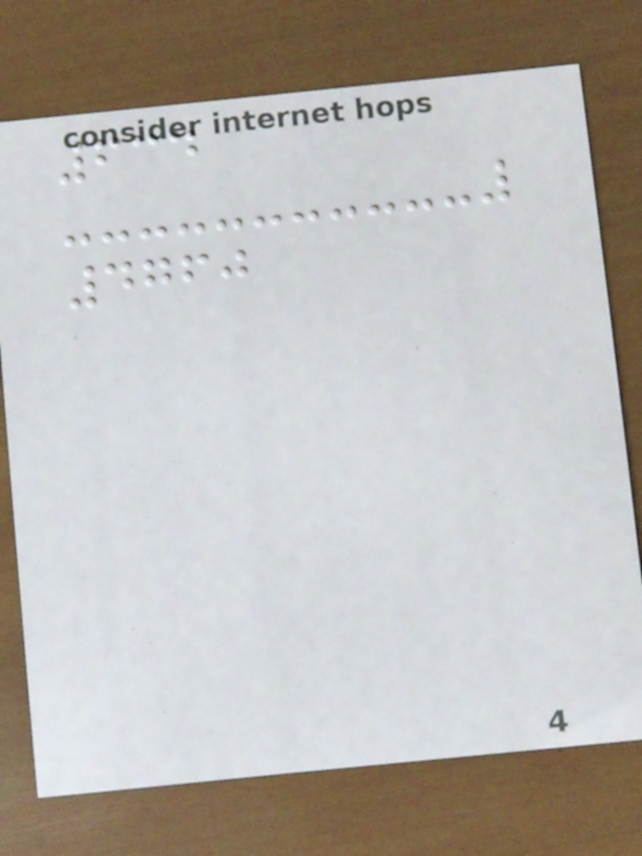634
4760
